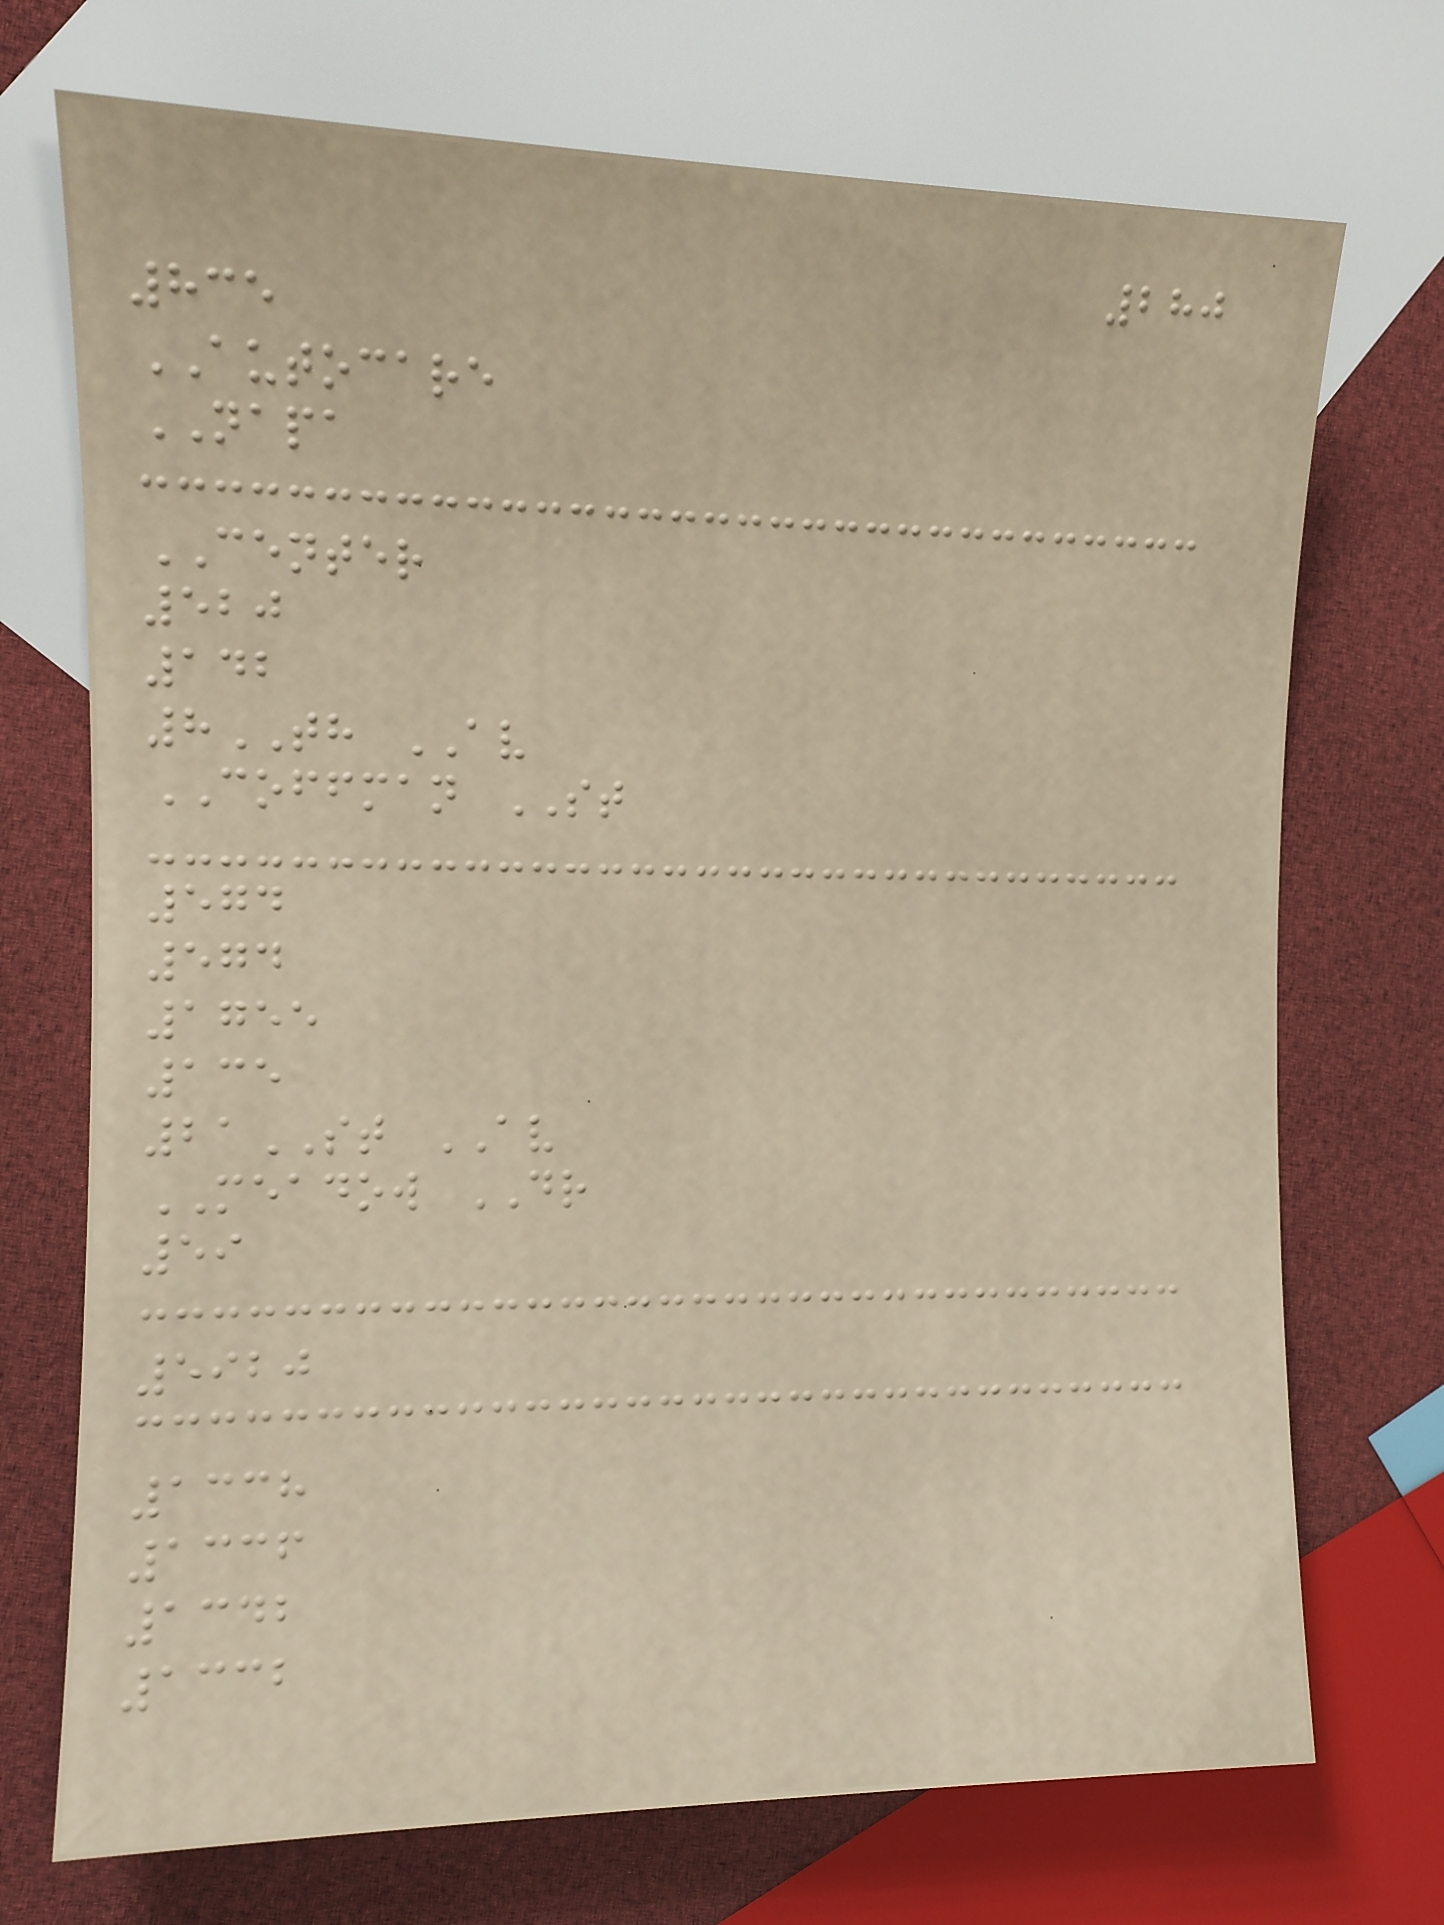280
835
AUTOCARE
NAPA
CENTER
520
142
8TH AV
COFFMAN ST
574
574
1755
135
21ST AV
MEADOW DR
59
5920
1338
1336
1342
1332
